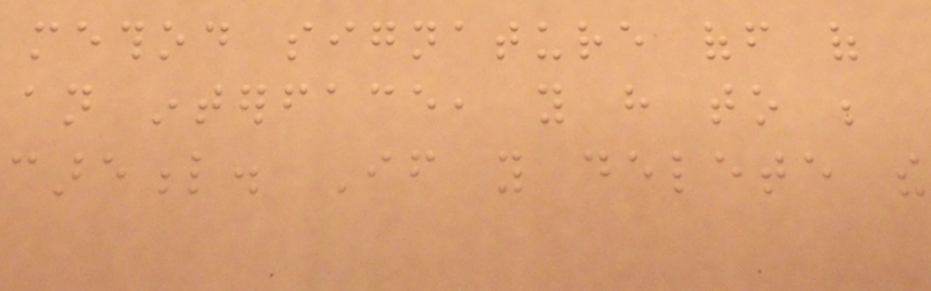method signature off of
an interface, you have to be
careful. If you delete the
